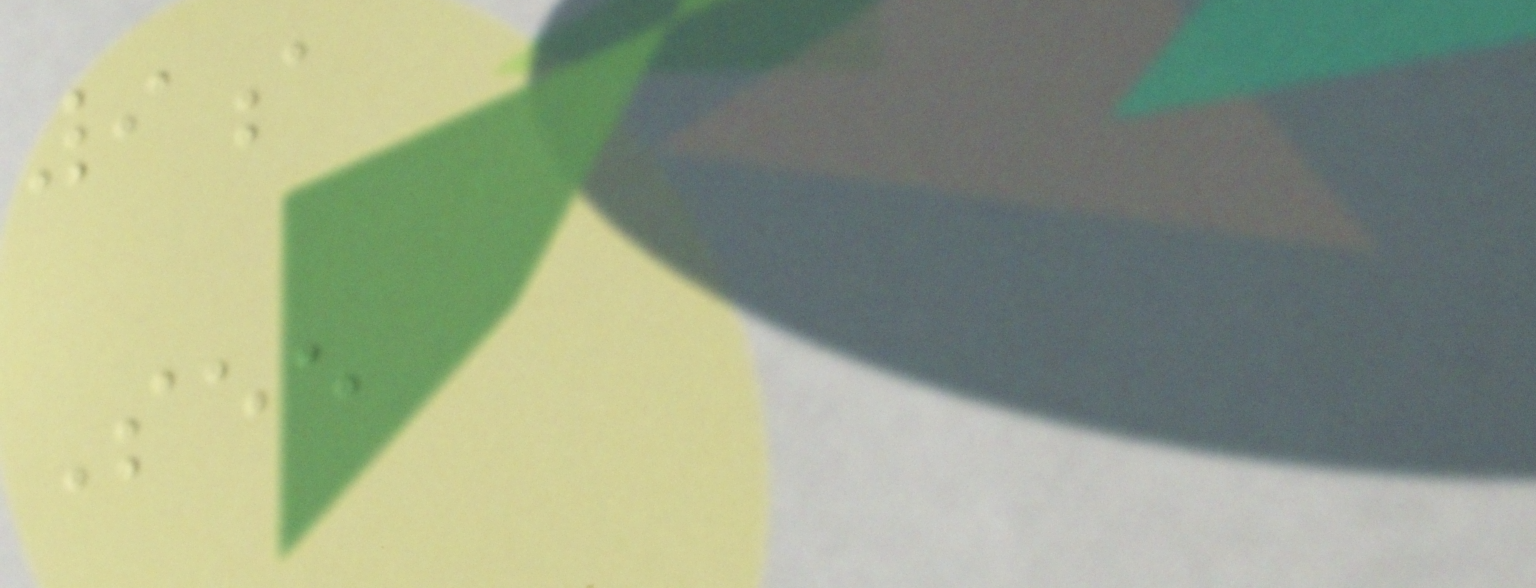9a
See
